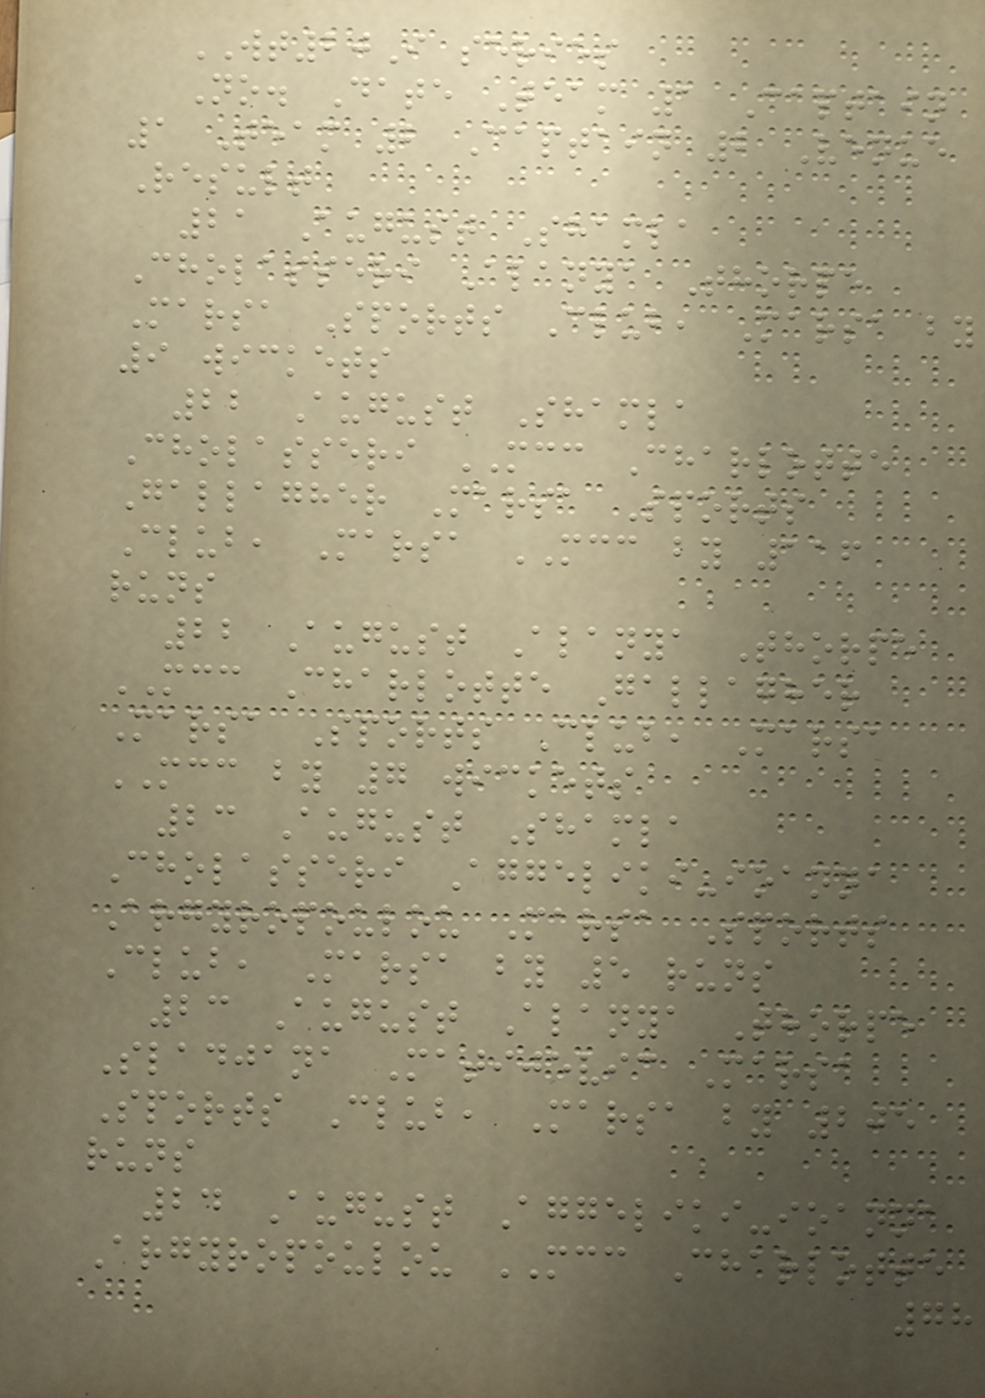WT20I series
No. Date Team 1 Captain
1 Team 2 Captain 2 Venue
Result
21 August Shamla
Cholasseri Alanya Thorpe
Marsa Sports Club, Marsa by
9 wickets
22 August Shamla
Cholasseri MCC Charlotte
Gallagher Marsa Sports
Club, Marsa MCC by 116
runs
22 August Alanya Thorpe
MCC Charlotte Gallagher
Marsa Sports Club, Marsa
MCC by 7 wickets
23 August Shamla
Cholasseri Aggeliki-ioanna
Argyropoulou Marsa Sports
Club, Marsa by 5 runs
23 August Alanya Thorpe
Sladjana Matijevic Marsa
Sports Club, Marsa by 205
runs
24 August Aggeliki-ioanna
Argyropoulou MCC Charlotte
78
